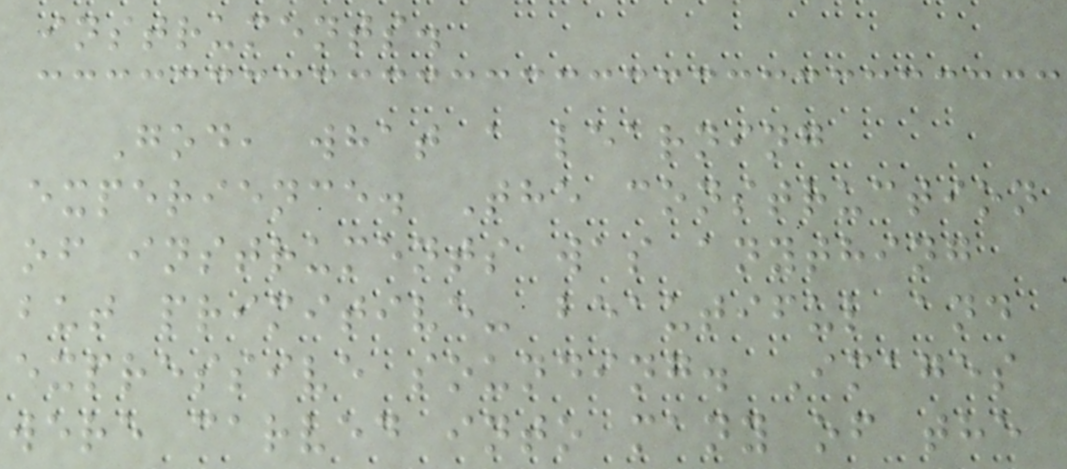instruments.
God, what a learning
experience. The construction
of instruments was anything
but primitive- beautiful and
expressive sounding. Images
were carved into many of the
